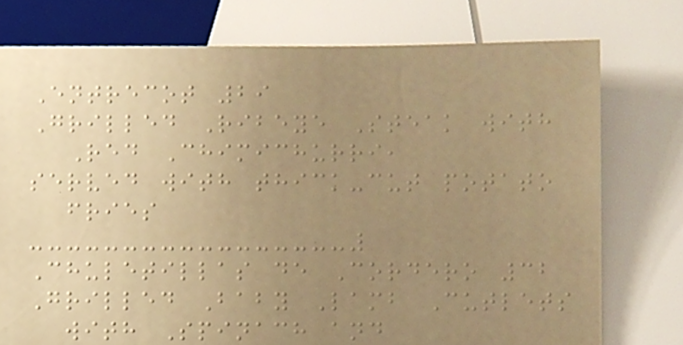Entrecot 29
Grilled Ribeye Steak with
Red Chimichurri,
served with thick-cut potato
fries
Chuletillas de Cordero 32
Grilled Baby Lamb Cutlets
with Spinach and
